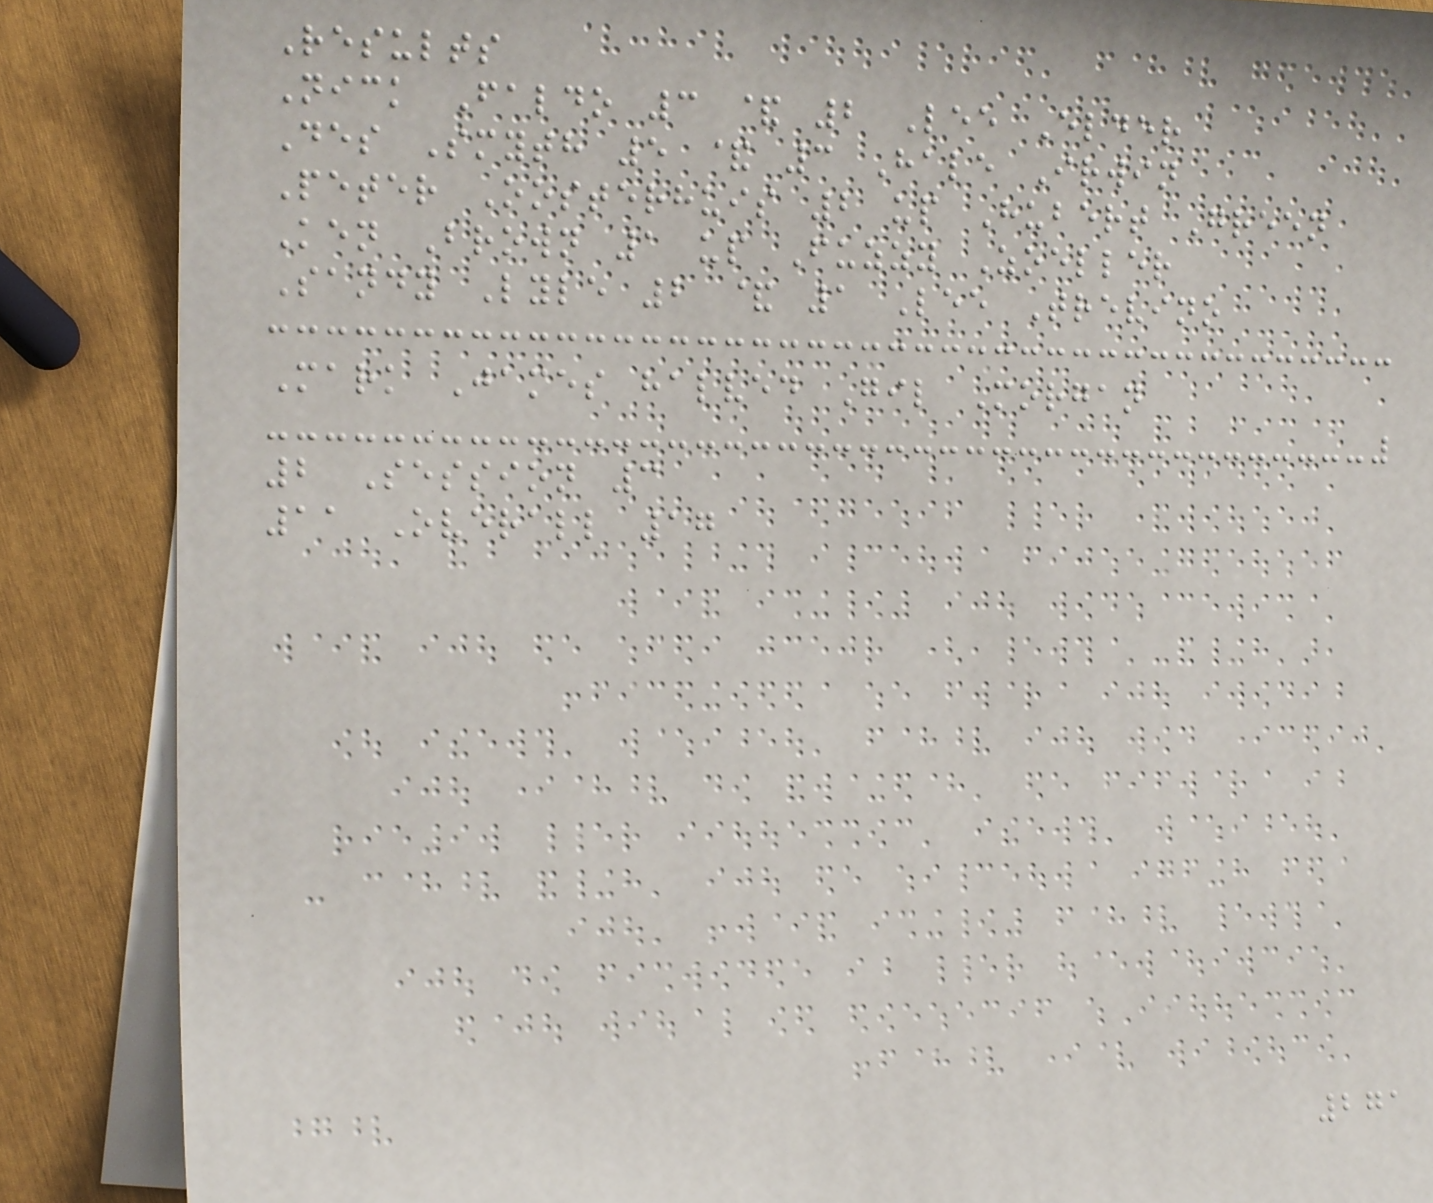Results
Nick Faldo 3 & 2 Lee Elder
Des Smyth 5 & 3 Hale Irwin
Peter Oosterhuis 2 up Hubert Green
Ken Brown 1 up Fuzzy Zoeller
Sandy Lyle 2 & 1 Lee Trevino
Mark James halved Gil Morgan
2 Session 3
11 Overall 17
271
